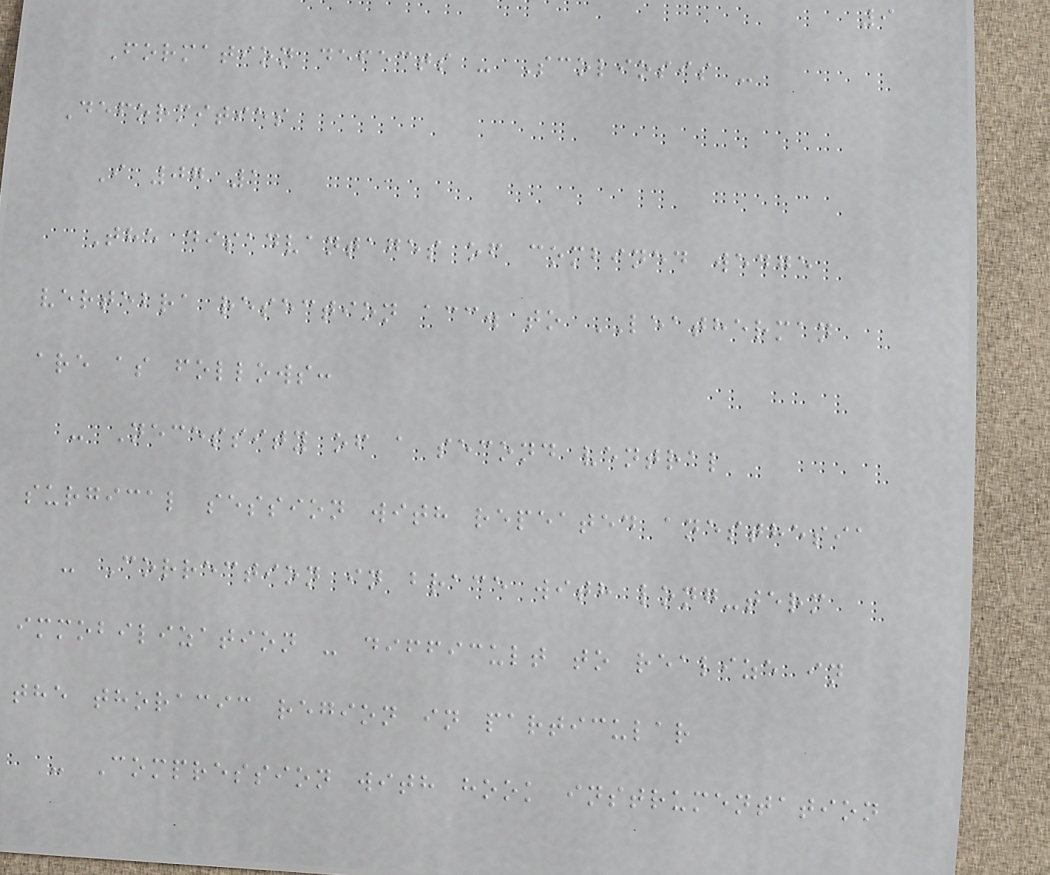9
Formation defects - Scoliosis -
Deformities
I 07 1
The disadvantages of combined wedge
vertebra resection acc. to LEATHERMAN
are as follows:
- Necessity of a second ventral
surgical session with repeated anesthesia
- Correction in brace with long-term
immobilization - difficult to realize in
the thoracic region in particular
- Compression with hook instrumentation
